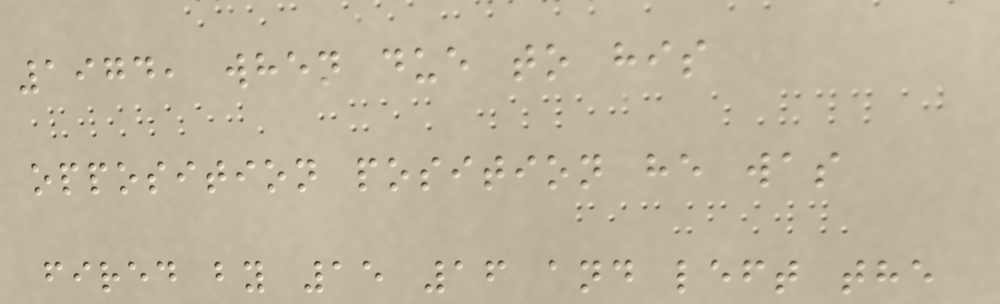1974, when due to his
opposition position he was
fired by 15 16 and left the
